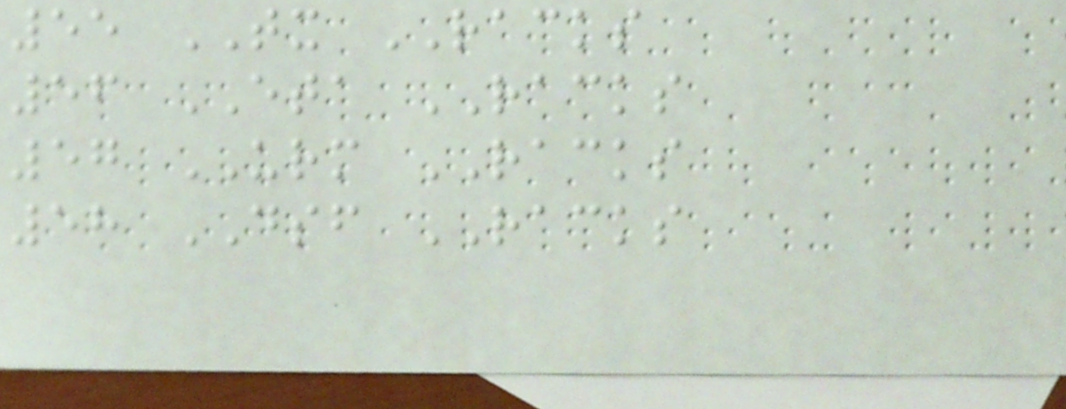55 TX RACKS
56 ETA RACKS
57 URM RACKS
58 DSF RACKS
